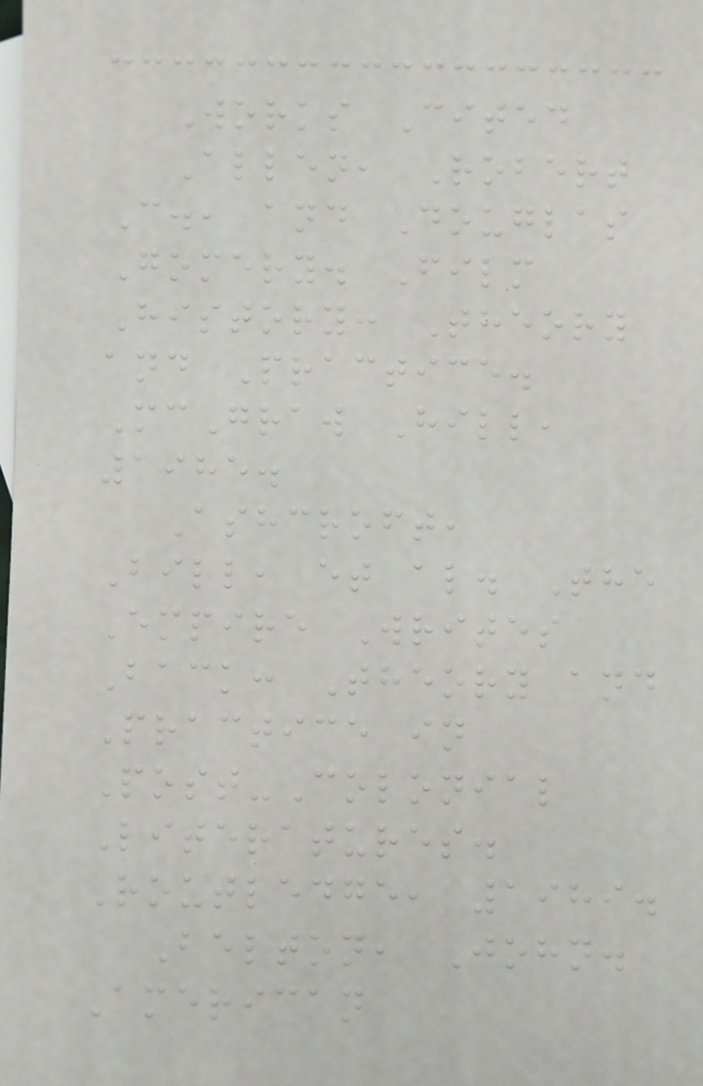Works Cited
Allen, Robert
C., and Douglas
Gomery. Film
History: Theory
and Practice.
McGraw Hill,
1985.
Ashcroft,
Bill, et al. The
Empire Writes
Back: Theory and
Practice in
Post-Colonial
Literatures.
Routledge, 1989.
Belton, John.
American
